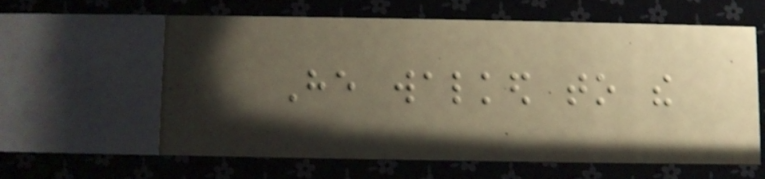He walked to the
